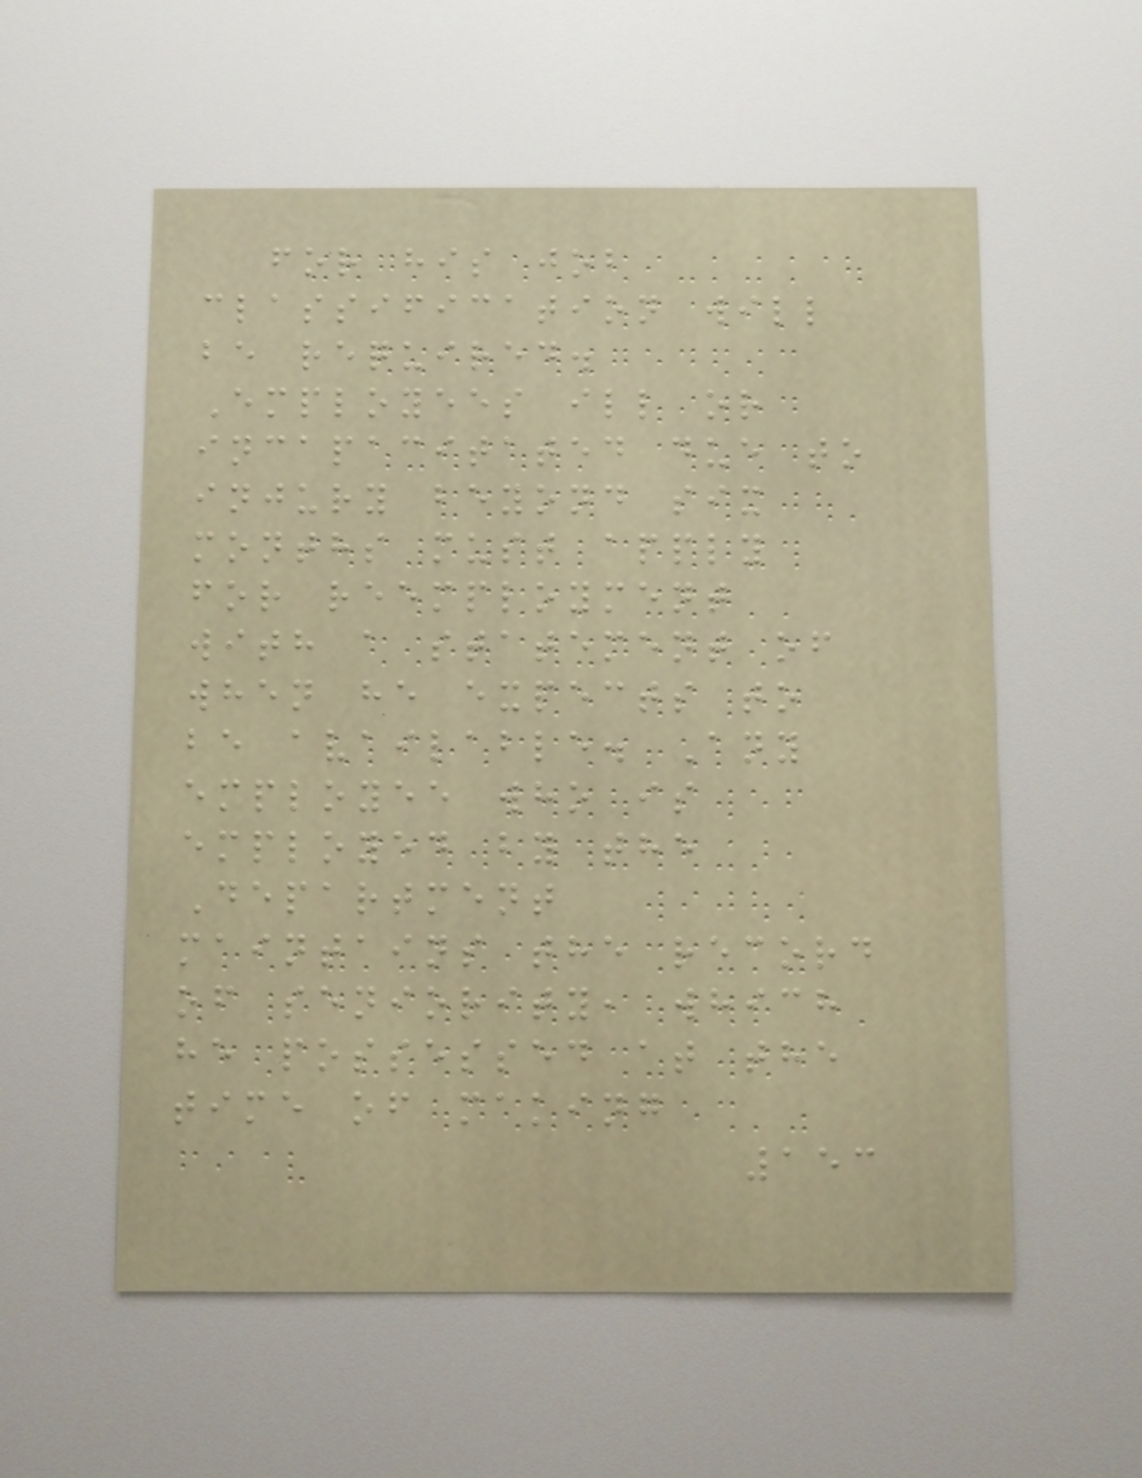for his job
classification will
be required.
Employees ill or
incapacitated due to
injury beyond six
months must apply
for reemployment
with a statement of
when he expects to
be available. Any
employee who is
employed by the
Department
maintains the record
of seniority, which
he possessed at the
time of making
153
